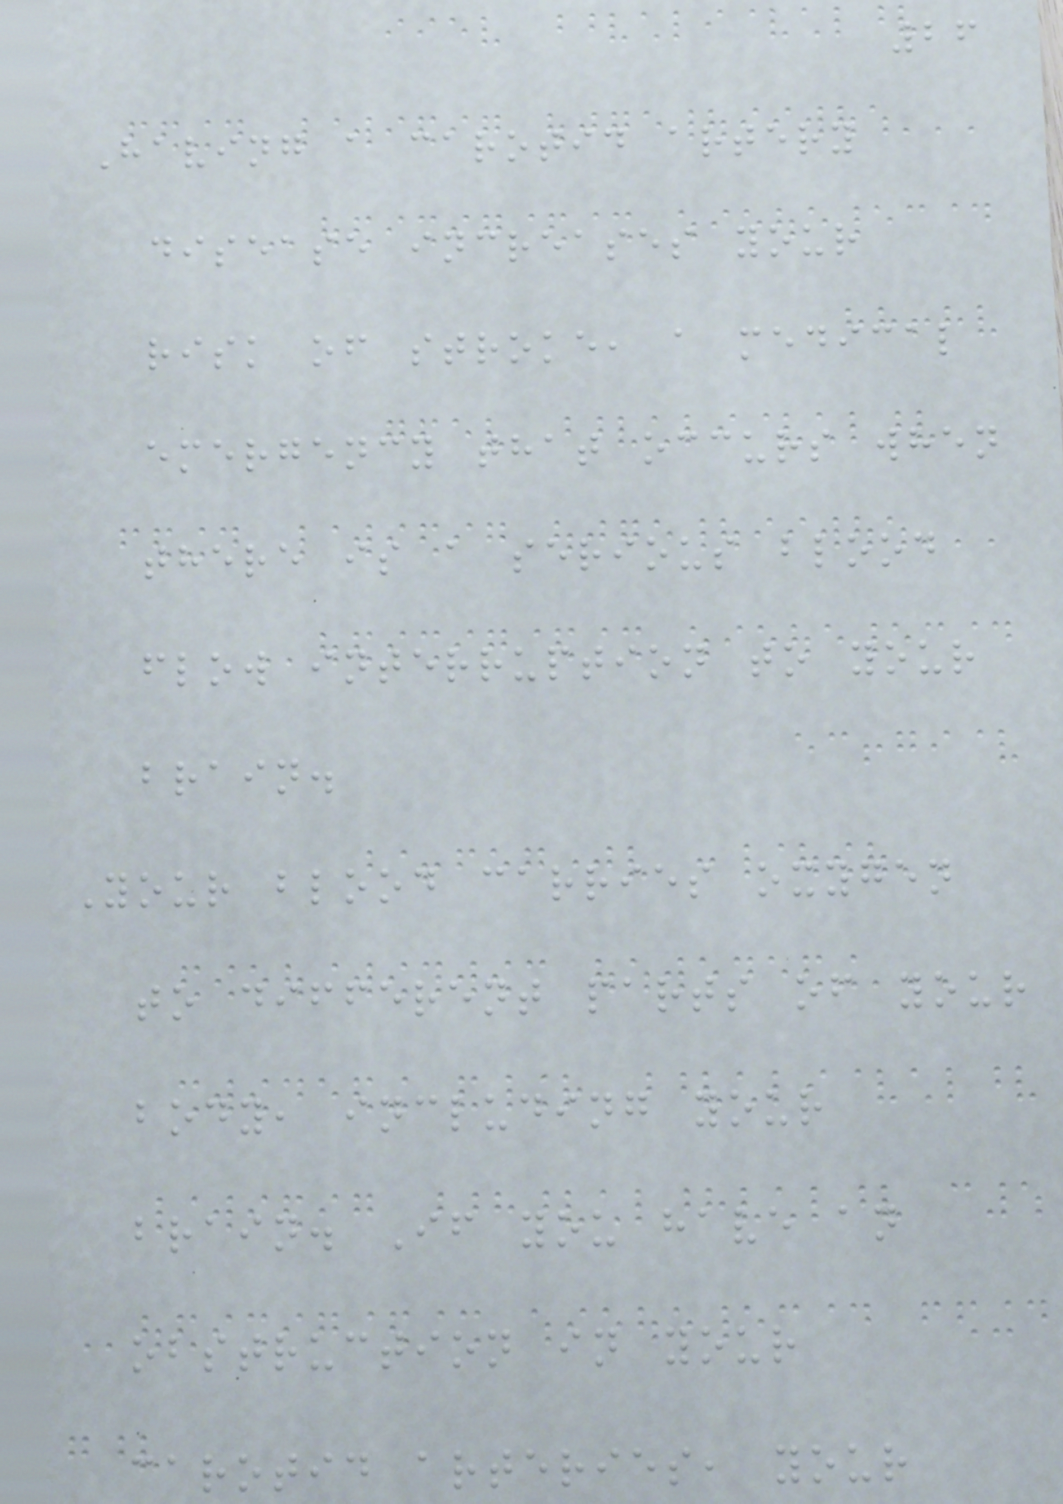26
Having a carotid artery
disease increases your
risk of stroke, a medical
emergency that occurs when
there is a serious blood
flow interruption to your
brain.
Your blood carries oxygen
to different parts of your
body, including your
brain. If you have an
obstruction in your
carotid arteries, your
